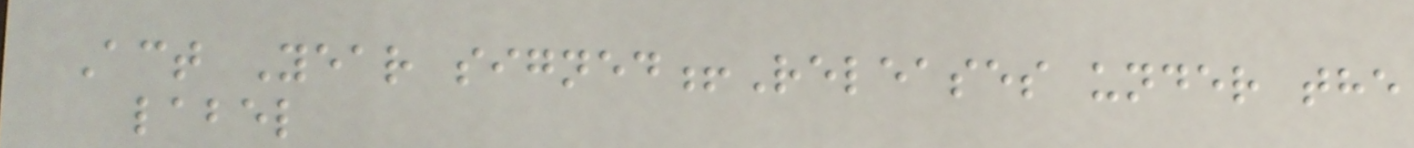Act Year signed!Releases under the
label
